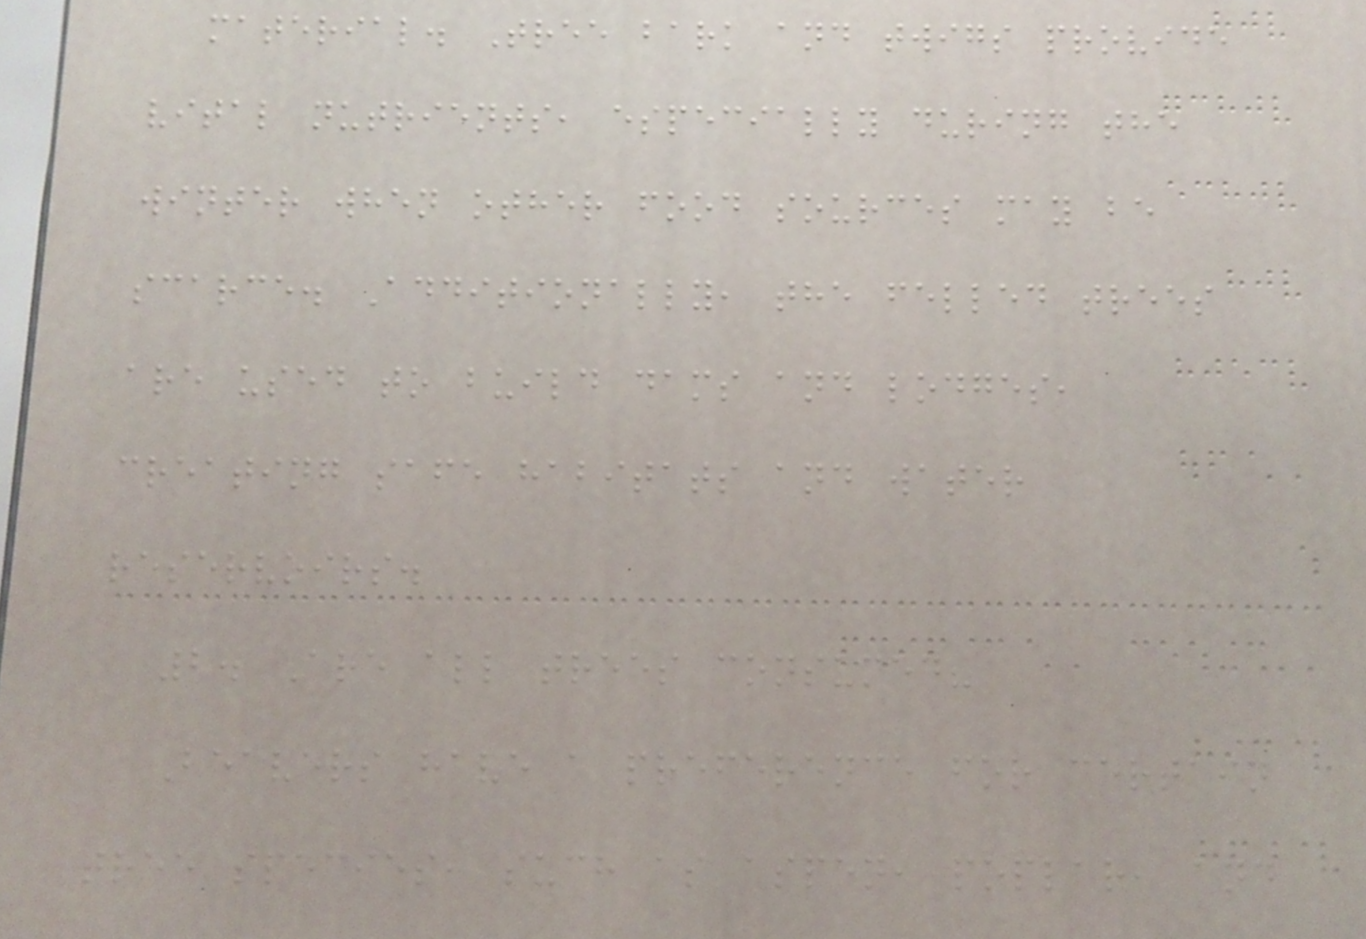material. Tree bark and twigs provide
vital nutrients, especially during the
winter when other food sources may be
scarce. Additionally, the felled trees
are used to build dams and lodges,
creating safe habitats and water
reservoirs.
2. Are all trees consumed?
Beavers have a preference for certain
tree species, such as aspen, poplar, and
